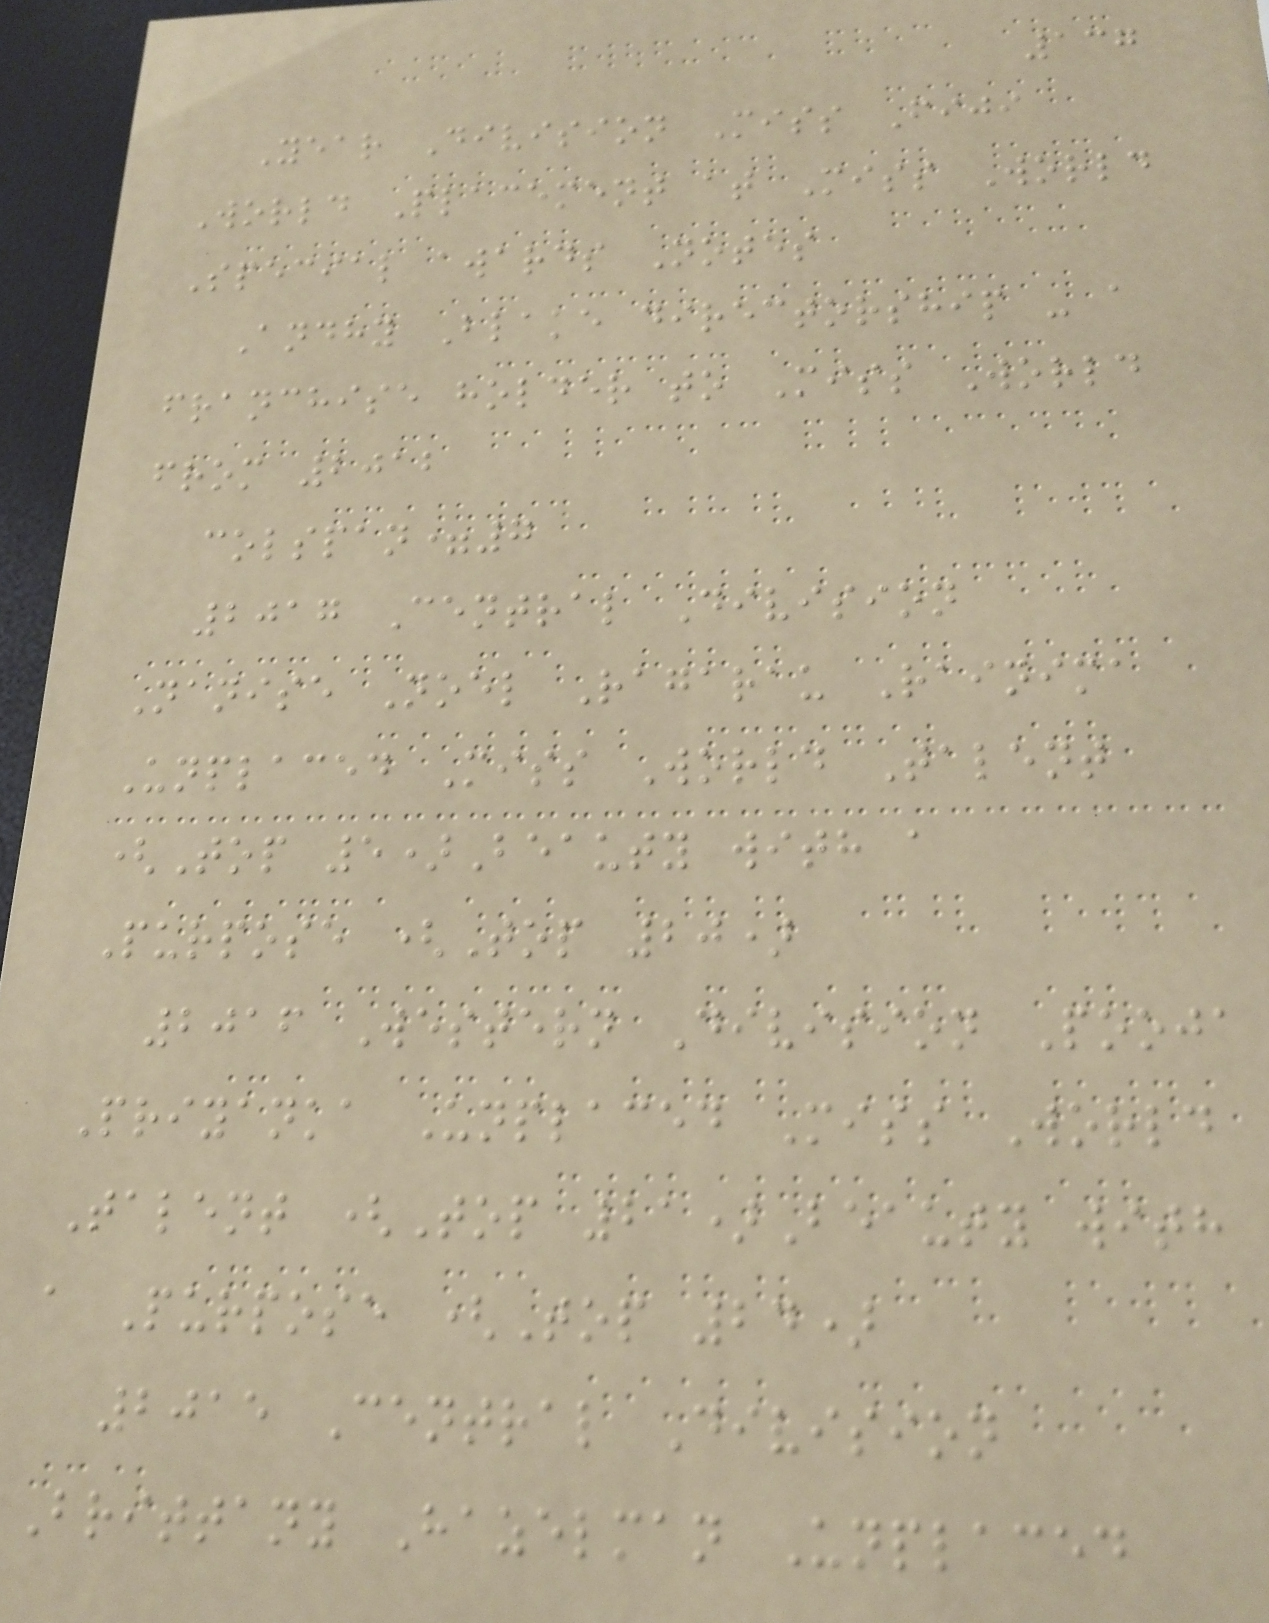137
Year Division Miss Fiji
World Placement at Miss World
Special awards Notes
Andhy Blake directorship - a
franchise holder to Miss World
from 2012
colspan=7
2017 Central Division
Nanise Noel Ragarau Rainima
Unplaced Miss World Talent
(Top 5)Beauty with a
Purpose (Top 20)
2016 Western Division Pooja
Priyanka Unplaced Miss World
Talent (Top 21)Beauty with
a Purpose (Top 24)
2015 Central Division
Brittany Hazelman Unplaced
